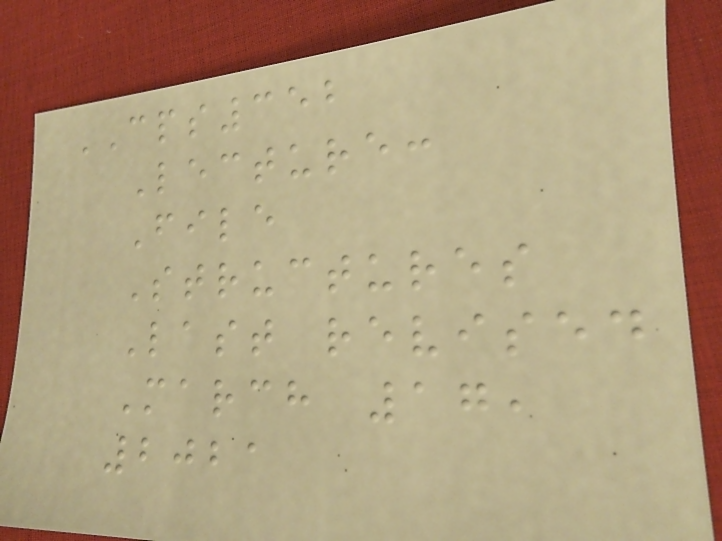CPS352
Lecture:
File
Structures
Last revised
March 17,
2021
